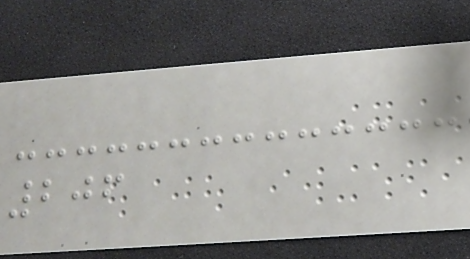206
